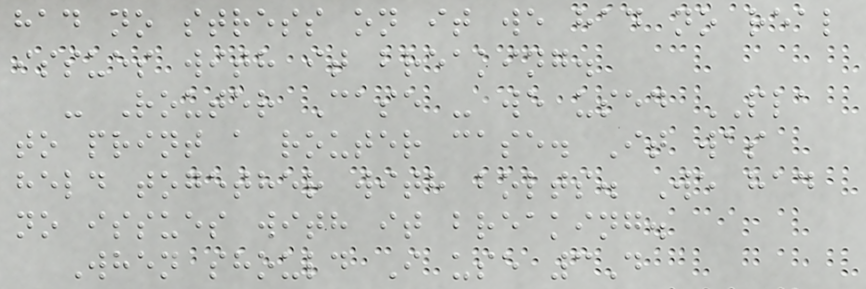had no stress on it we had no real
issues with it breaking.
- Router Case - we used PLA
to print a router case. It was
held together with bolts. We had
no issues with it breaking.
When should I use 3D
